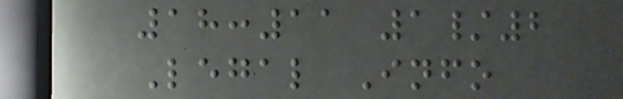18:11 1/2
Legal Info
